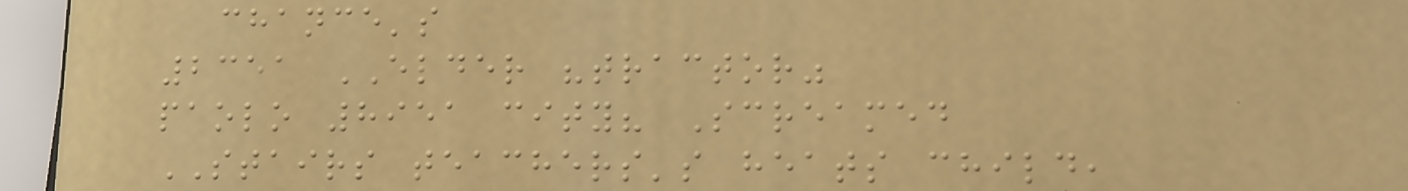chance's
2351 ELDER "tractor"
paolo 8951 city? Screamed
STAIRS teachers's heats child,
